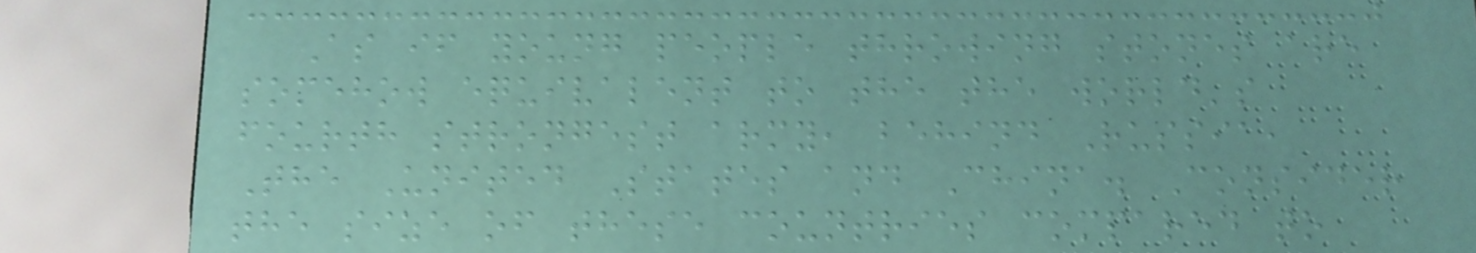As if young people throwing stones are
somehow equivalent to the the world's
fourth strongest army, behind Russia,
The United States and China. Consider
the size of these countries compared to
